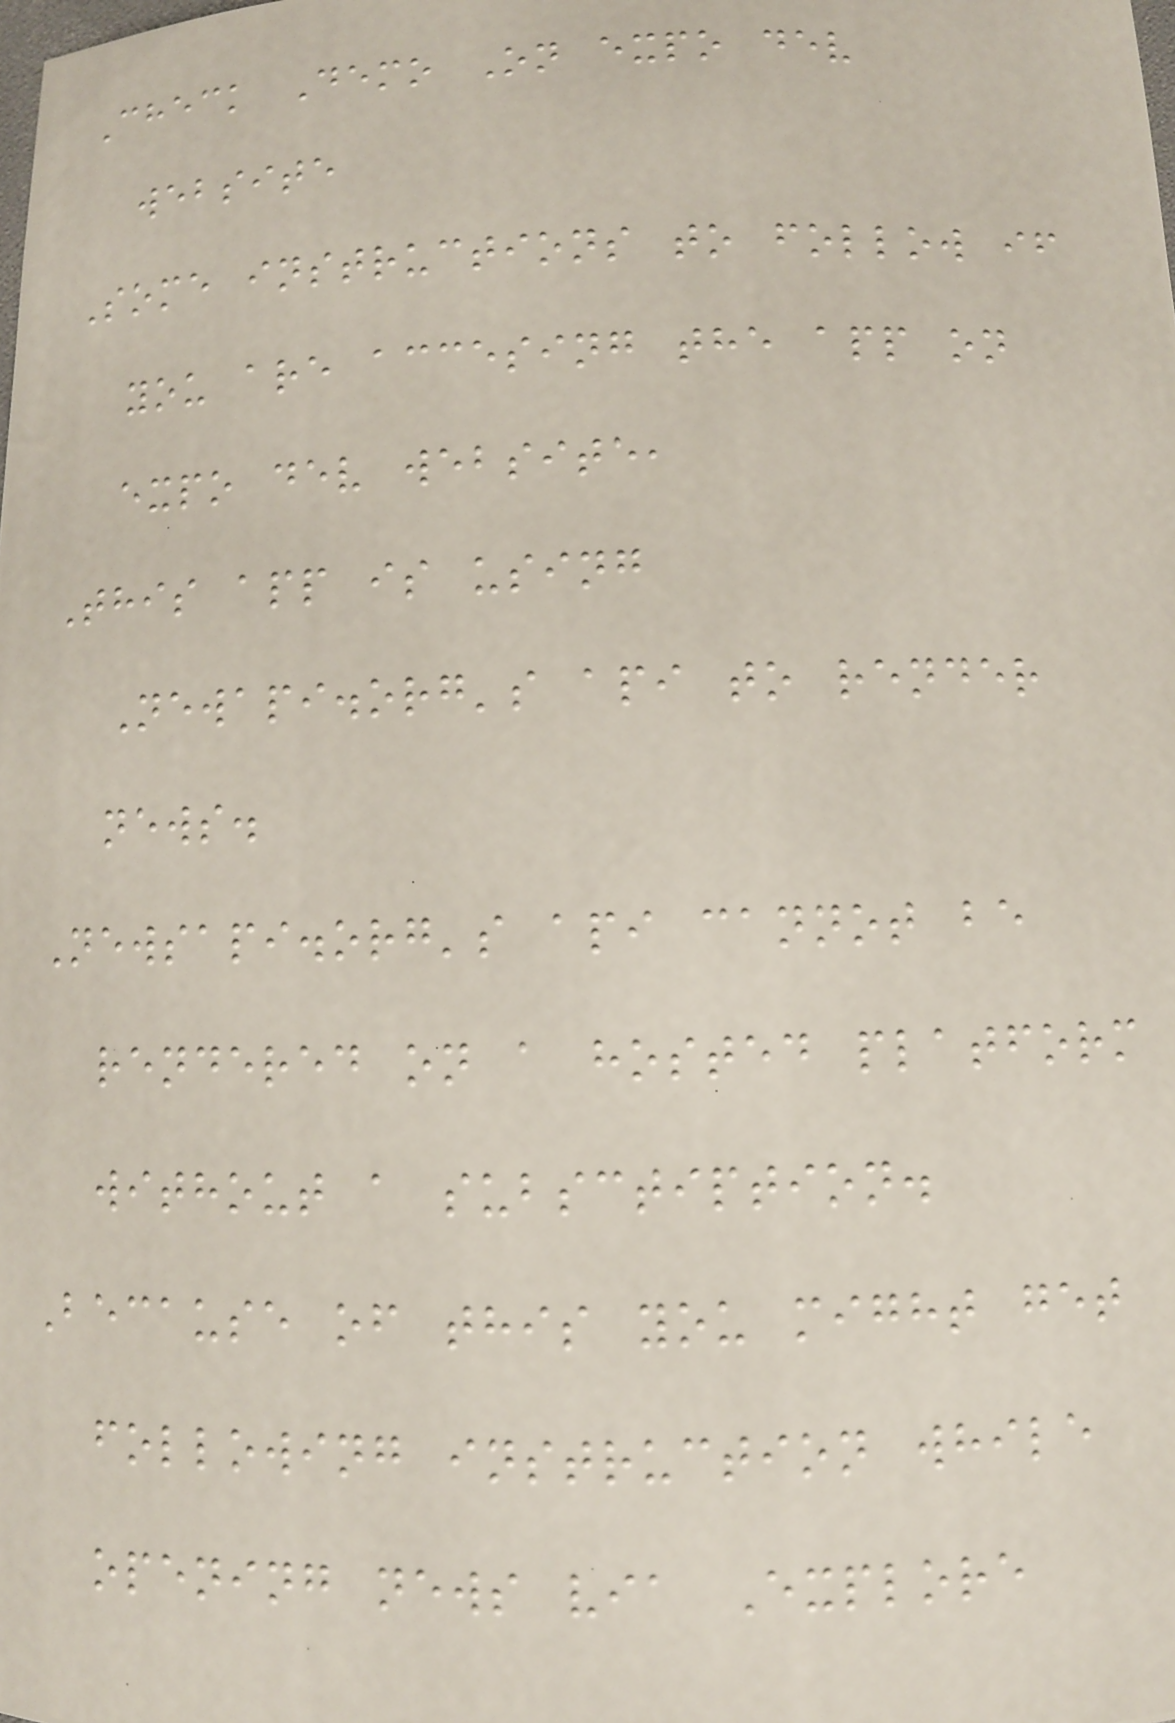Check Demo On expo dev
website
Some instructions to follow if
you are accesing the app on
expo dev website,
This app is using
Newapi.org's api to render
news.
Newsapi.org's api cannot be
rendered on a hosted platform
without a subsctiption.
Because of this you might get
following instruction while
opening news via Explore
